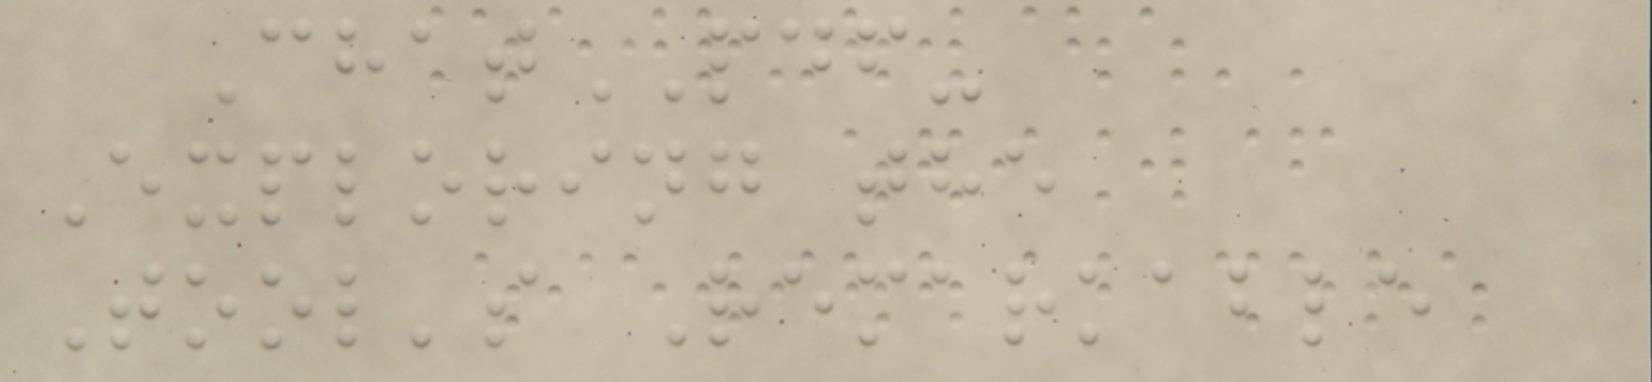ChatPDF-
Exploring the
Tool's Remarkable
